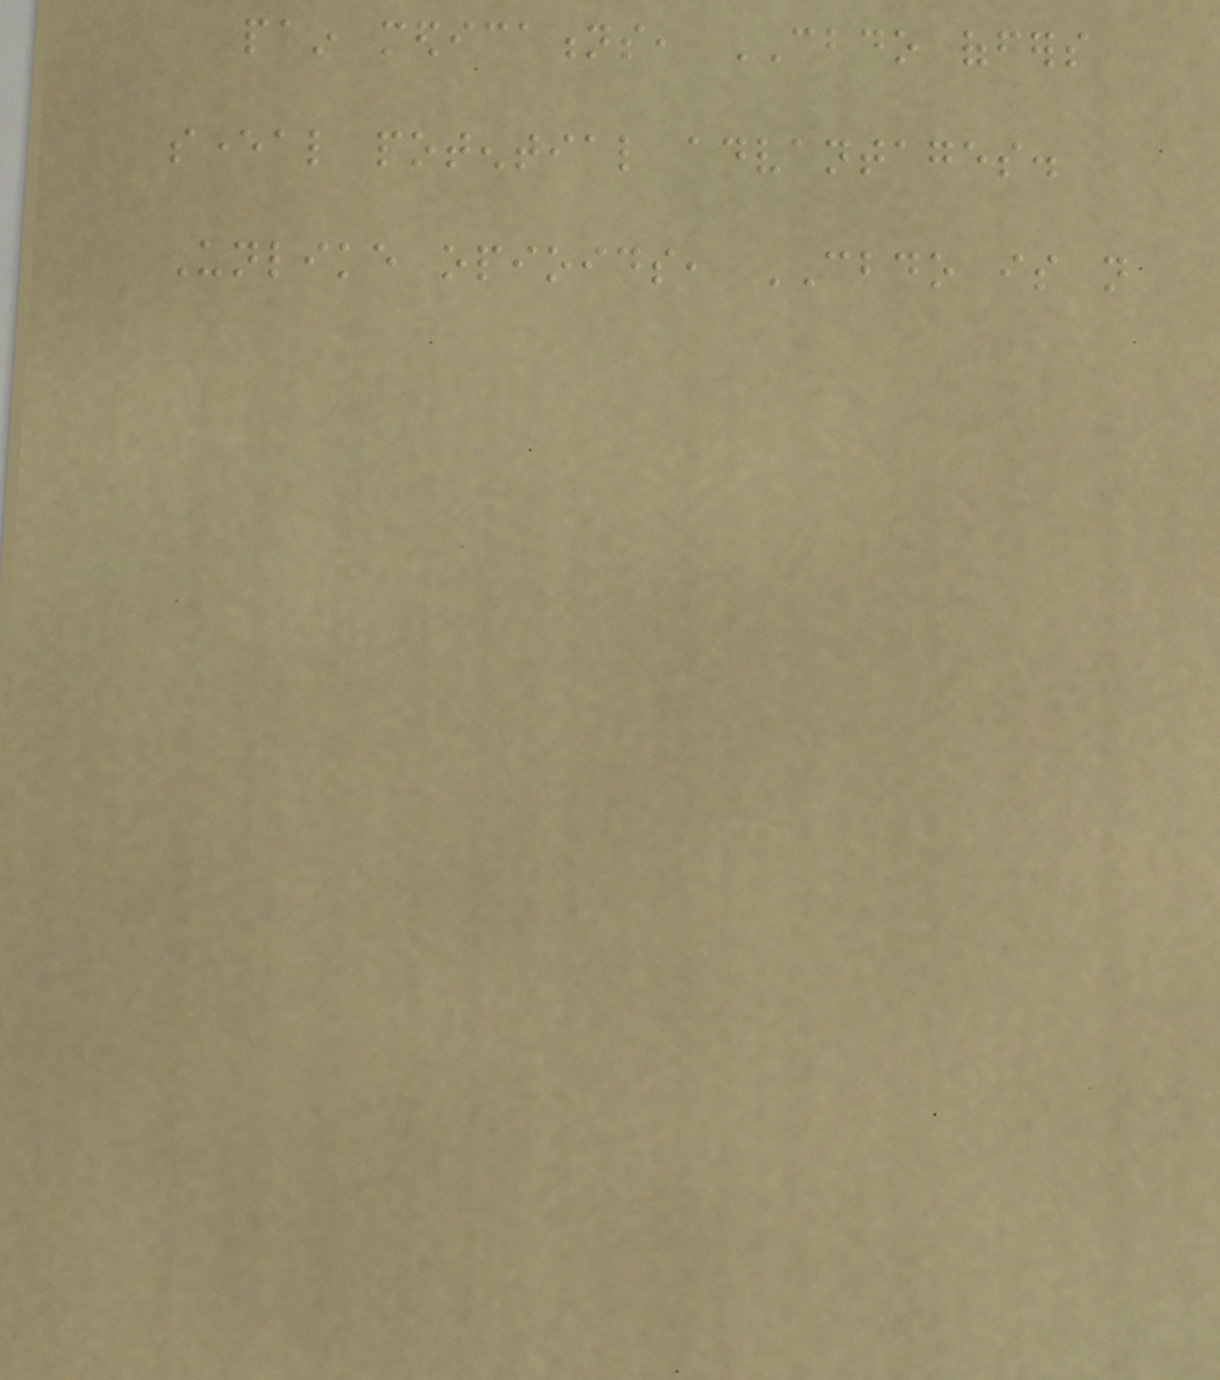pain medications, CBDO offers
several potential advantages.
Unlike opioids, CBDO is not
